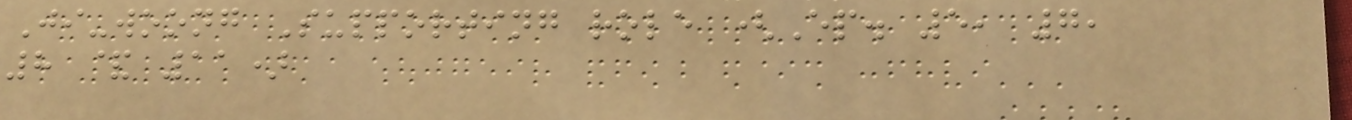Ji-woong Supporting role (Ep. 5, 7,
8 & 11)
